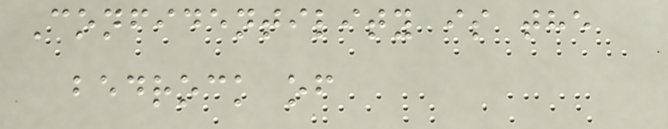Confidentility is the
bedrock of
